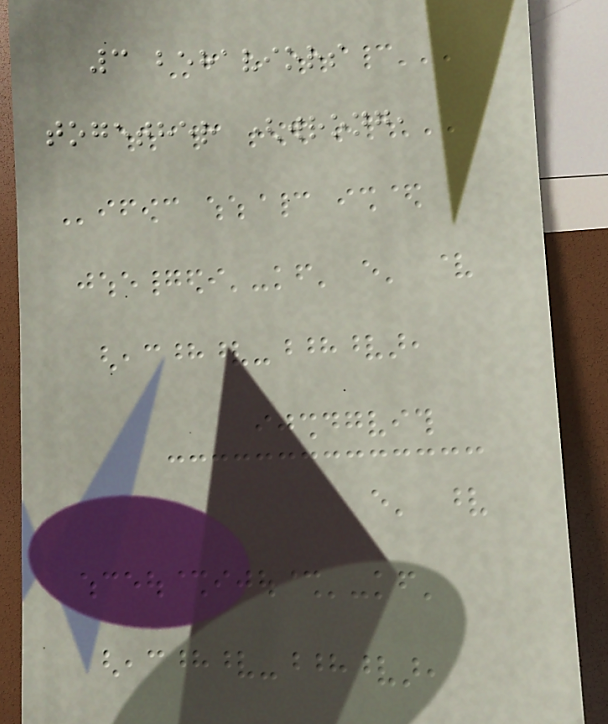3 behaviors
together (wrong,
